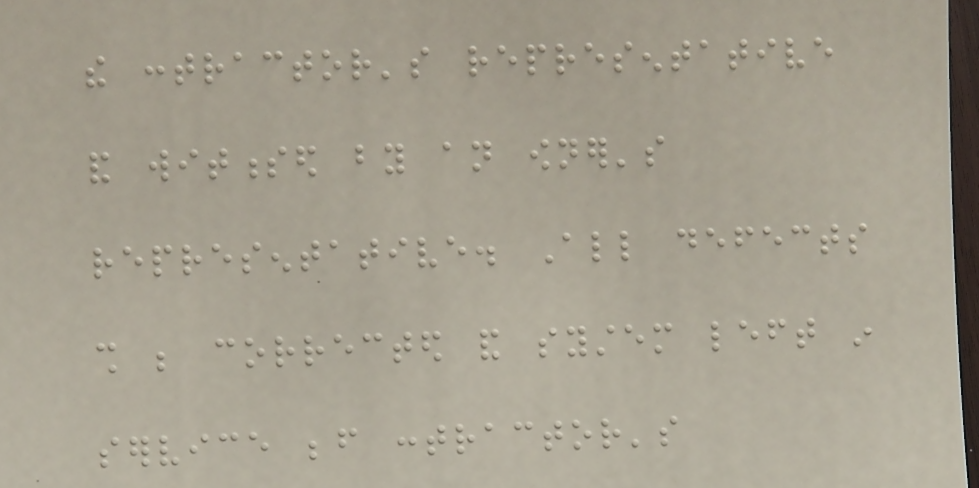the contractor's representative
and witnessed by an owner's
representative. All defects
shall be corrected and system left in
service before contractor's
